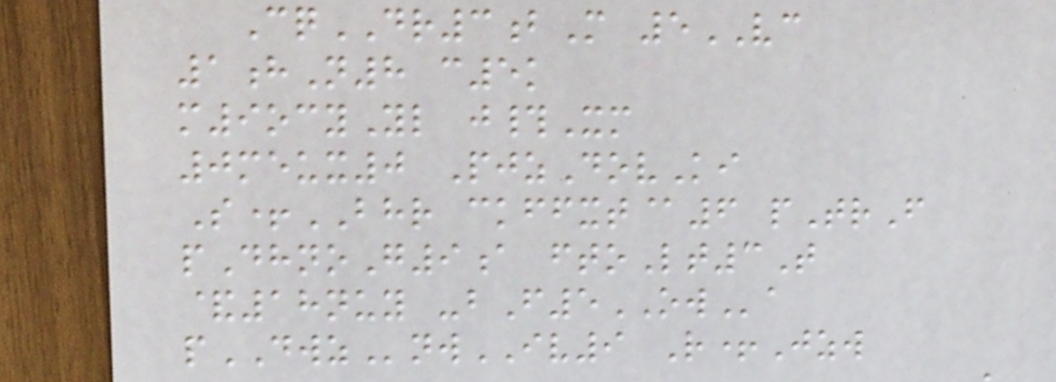CqDR3bM 5VC
1hN8 c5k
m9ocyYl j#Xm
0meux0 PjzDovKi
S+BHR ckffxt@6 pTrF
pDhnoG9a ftoLt3T
&18nuy -bF5OWa
pDWZnwIV9 R+Jzw
